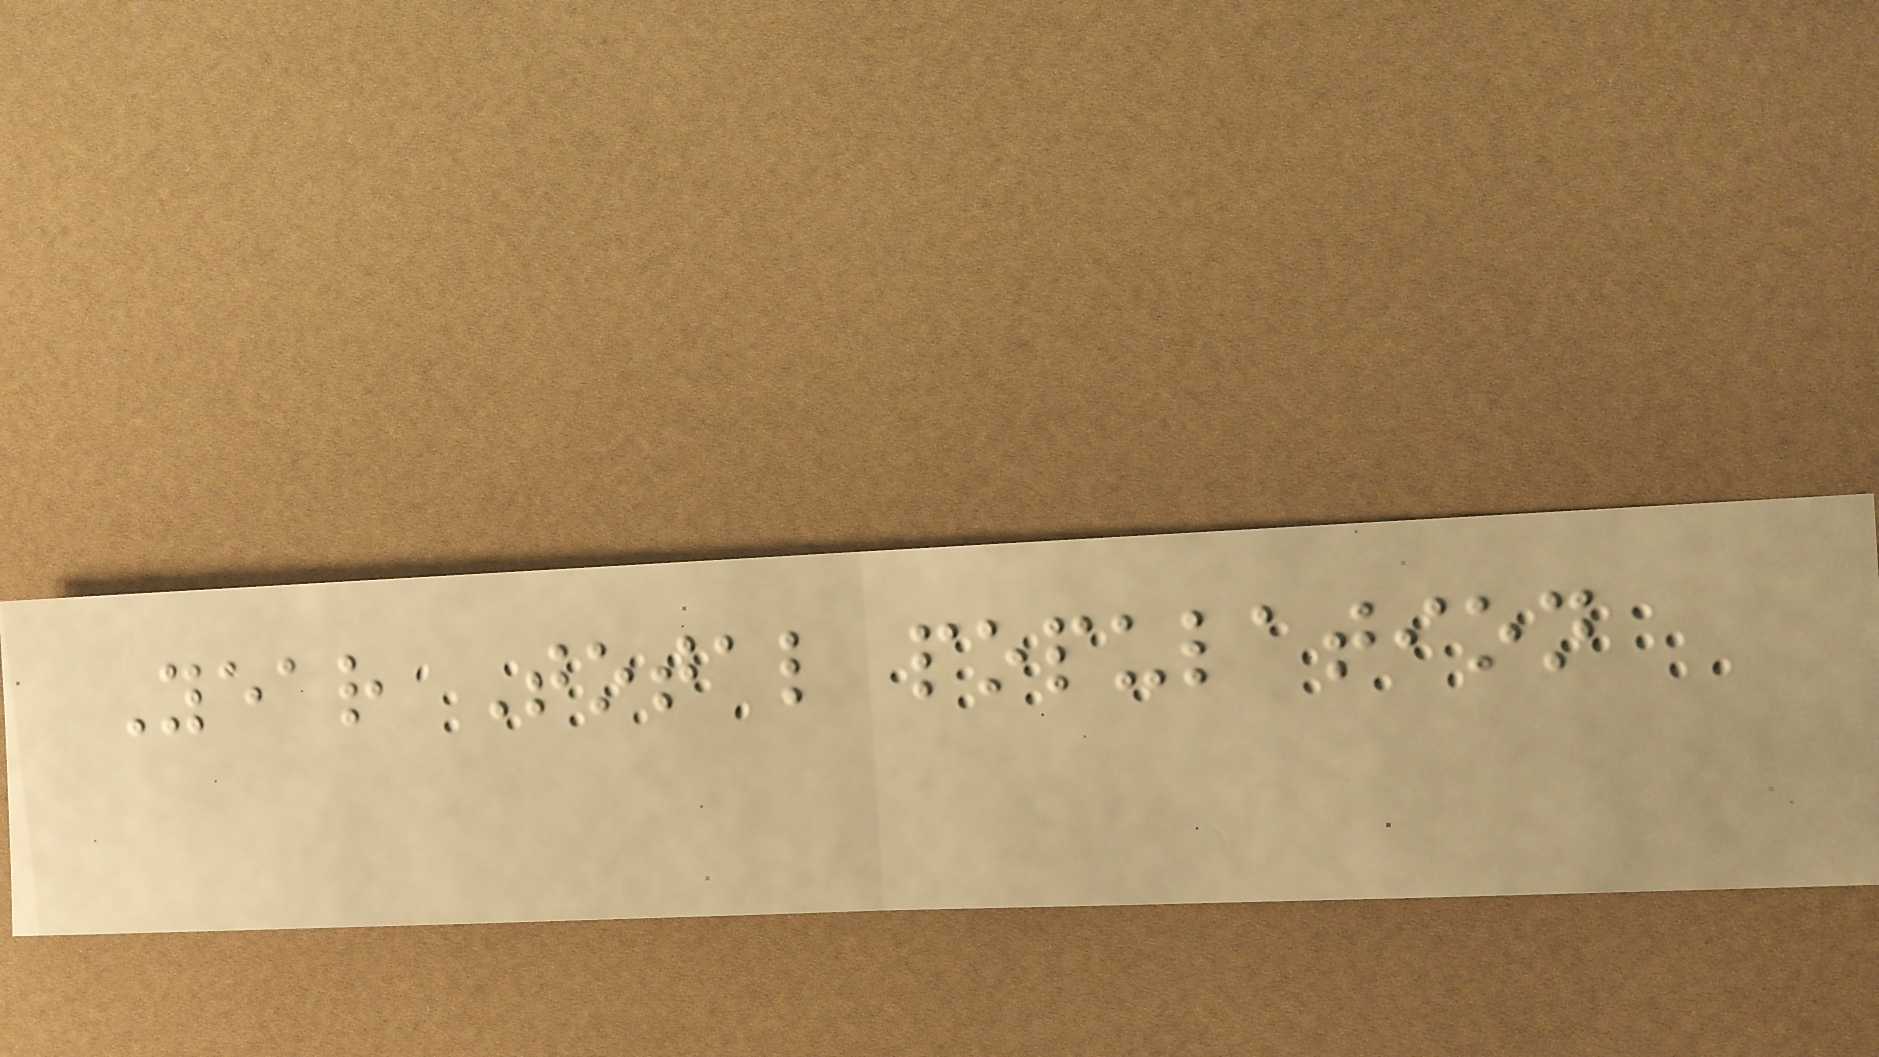Year Total population
